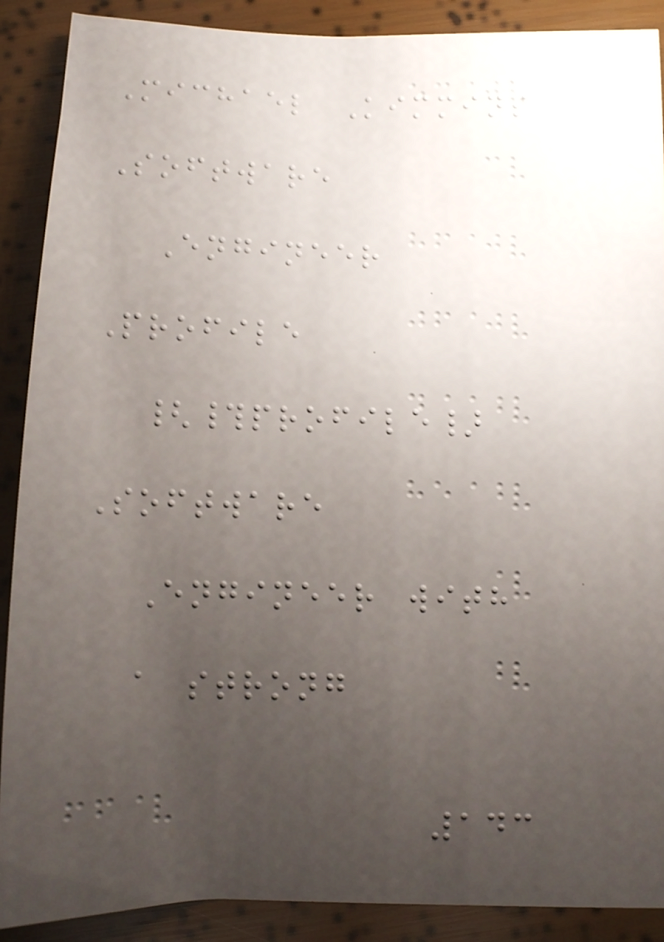Michael Kimmins
Software
Engineer
Profile
{#profile}
Software
Engineer with
a strong
143
